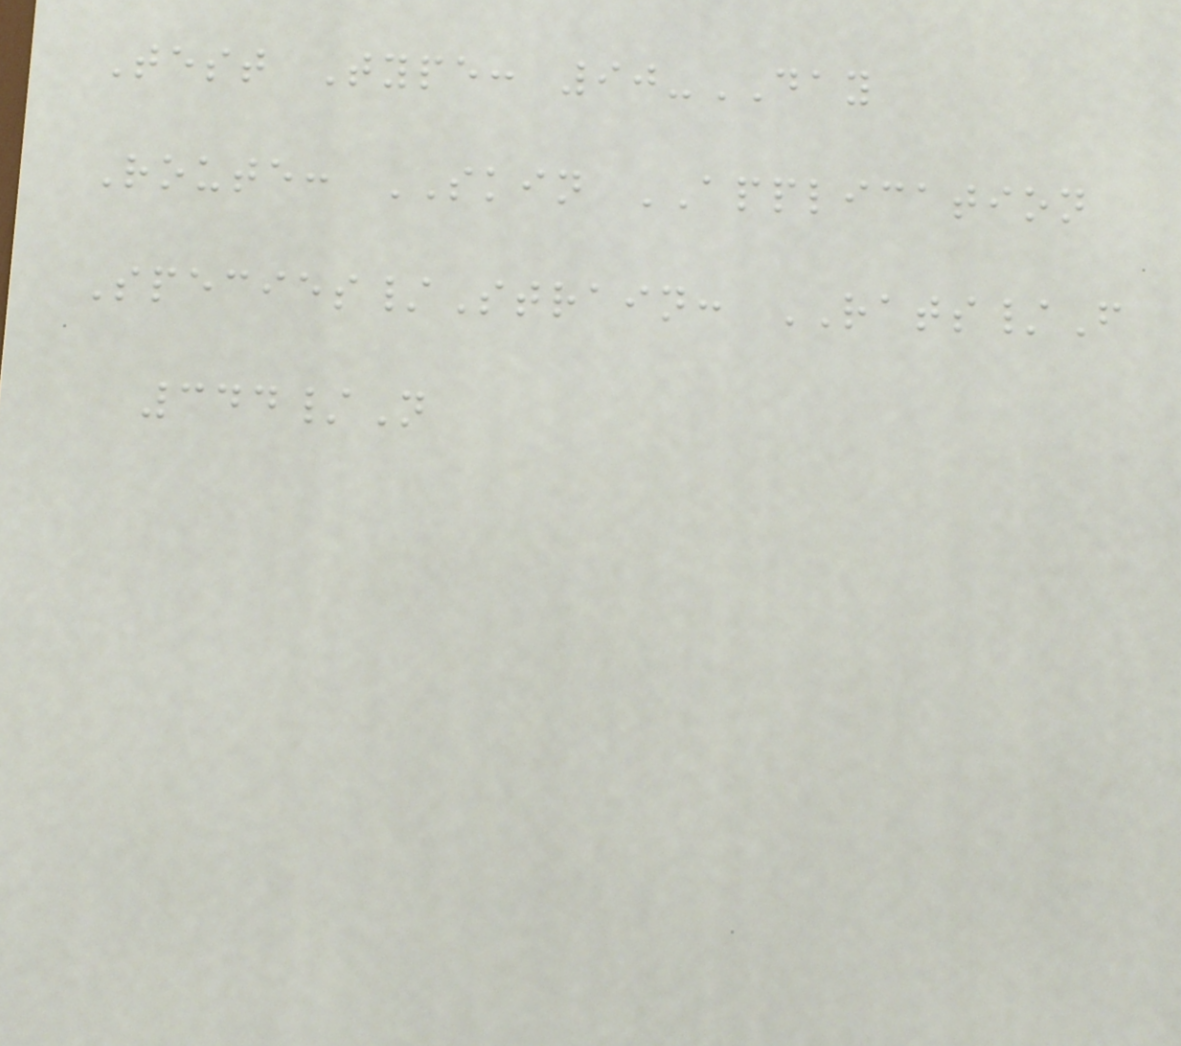Test Type: 90-DAY
Route: SKIN APPLICATION
Species/Strain: RATS/F
344/N
